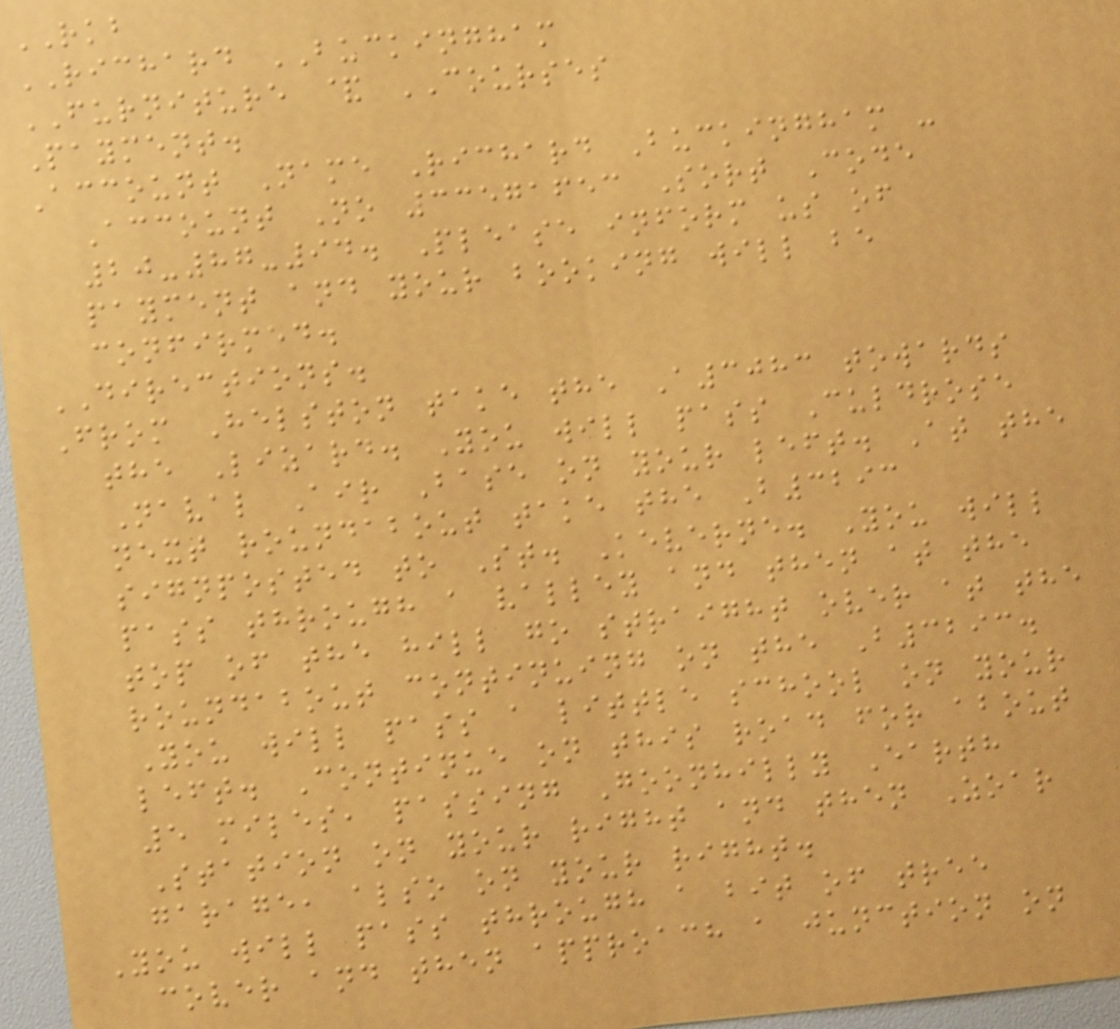RKB
RICHARD BUCKINGHAM
FURNITURE & COURSES
Payment.
Account Name Richard Buckingham -
Account No 33571653 Sort Code
20-87-94. Please inform us of
payment and your booking will be
confirmed.
DIRECTIONS.
From Helston take the A3083 towards
the Lizard. You will pass Culdrose
Naval Air Base on your left. At the
next roundabout take the B3293
signposted to St. Keverne. You will
pass through a valley and then at the
top of the hill go straight over at the
roundabout continuing on the B3293.
You will pass a little school on your
left. Continue on this road for about
5 miles, passing Goonhilly Earth
Station on your right and then Zoar
garage, also on your right.
You will pass through a bit of tree
cover and then approach a junction on
